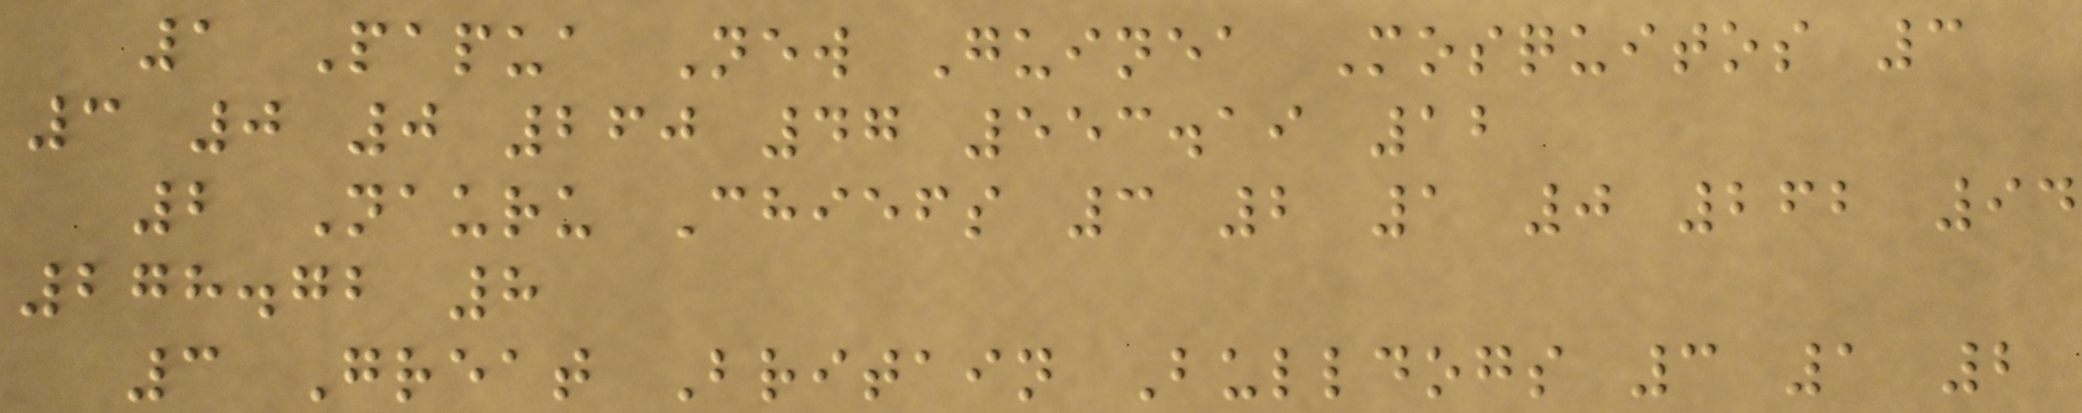1 Papua New Guinea Mosquitos 3
3 0 0 260 47 553.19 12
2 Nauru Chiefs 3 2 1 0 262 94
278.72 8
3 Great Britain Bulldogs 3 1 2
